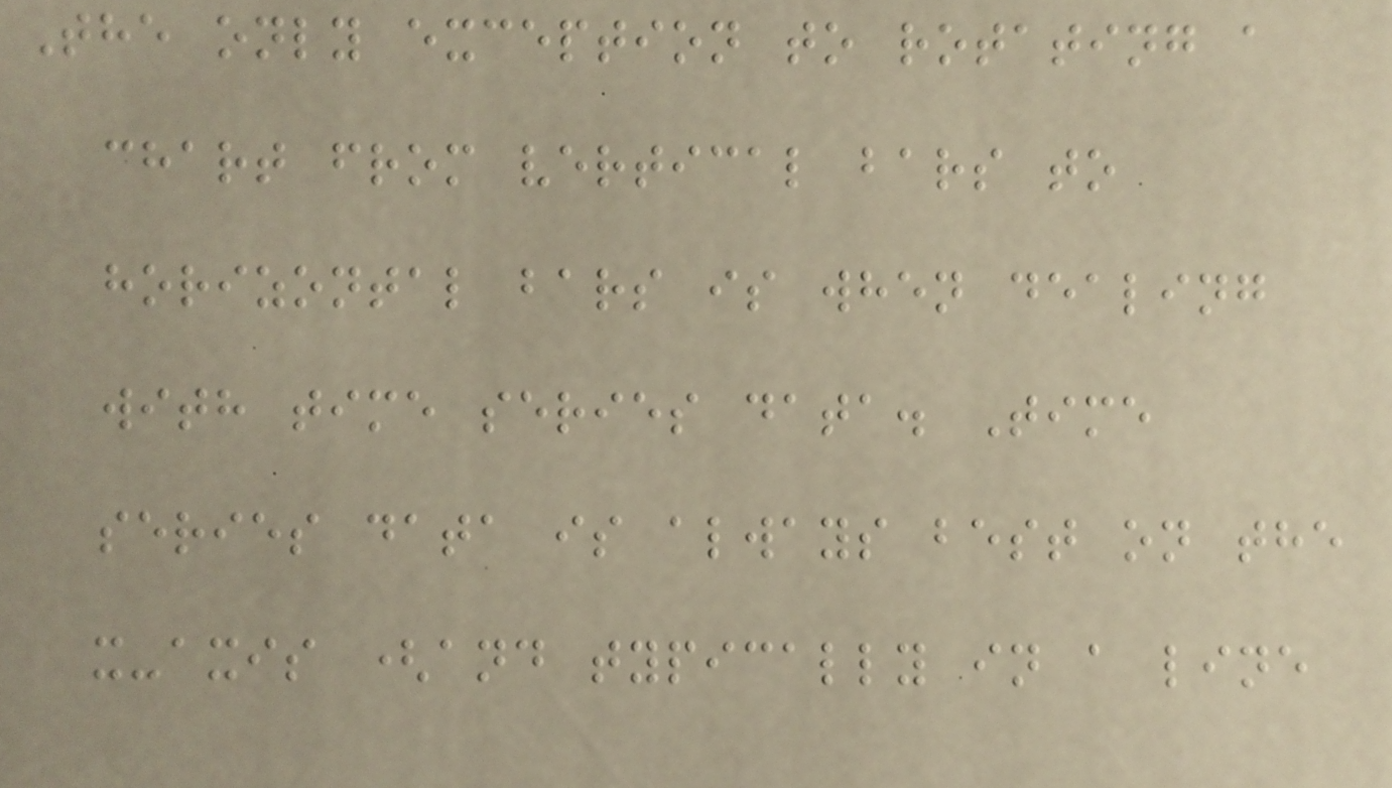The only exception to rotating a
chart from vertical bars to
horizontal bars is when dealing
with time series data. Time
series data is always best on the
x-axis (and typically in a line
